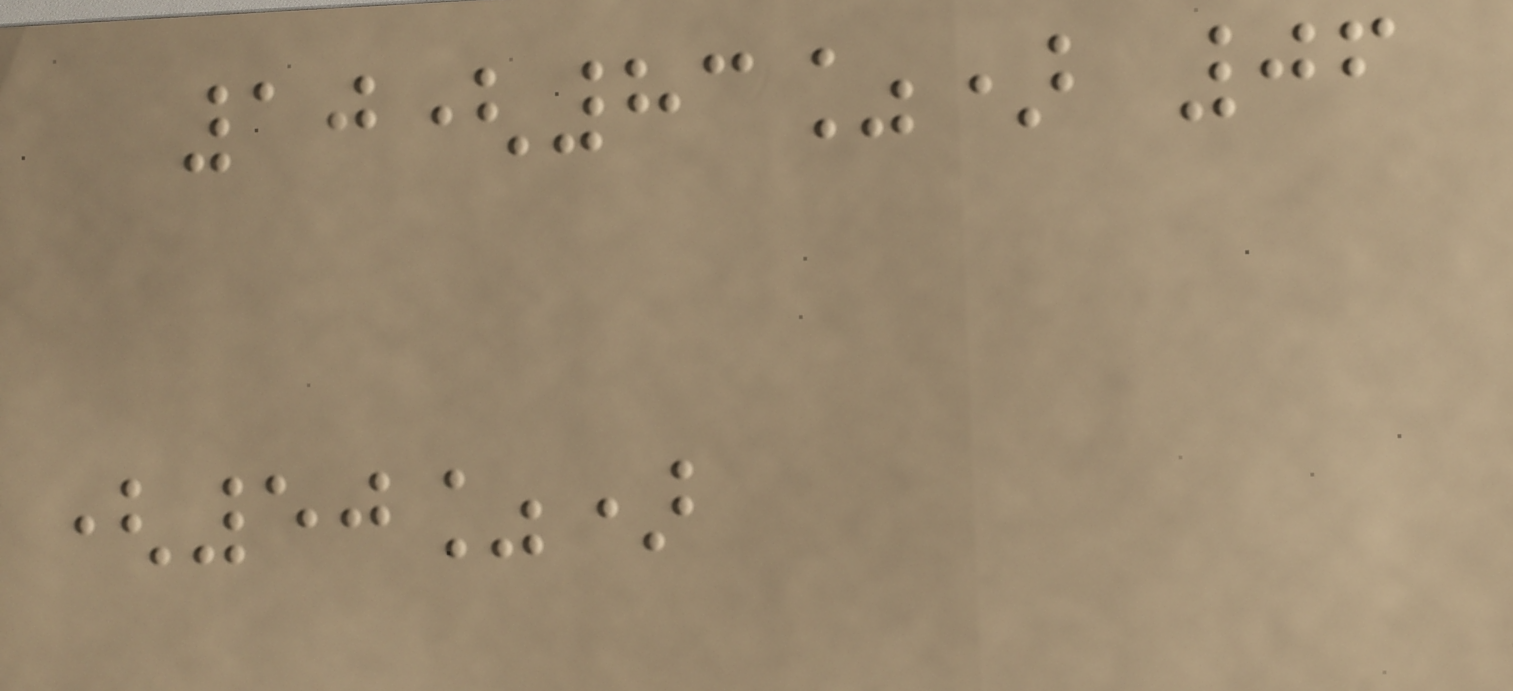10(83%) 06
(50%)
